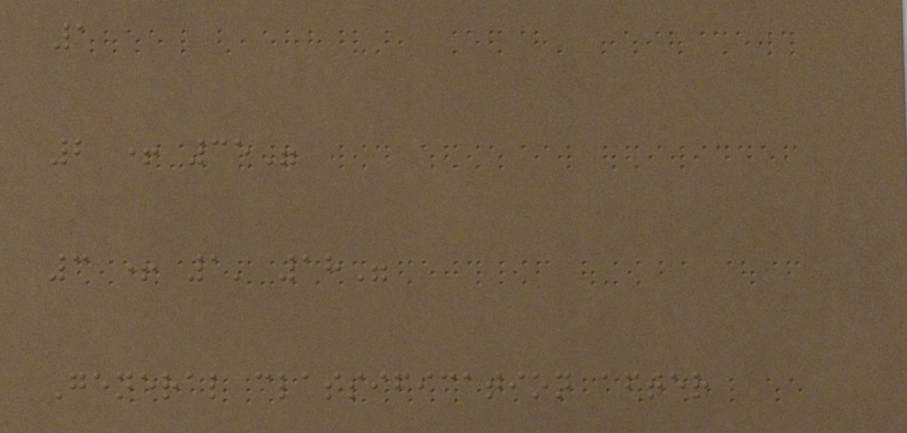1
2 + 35"
3 + 1' 18"
General classification after
